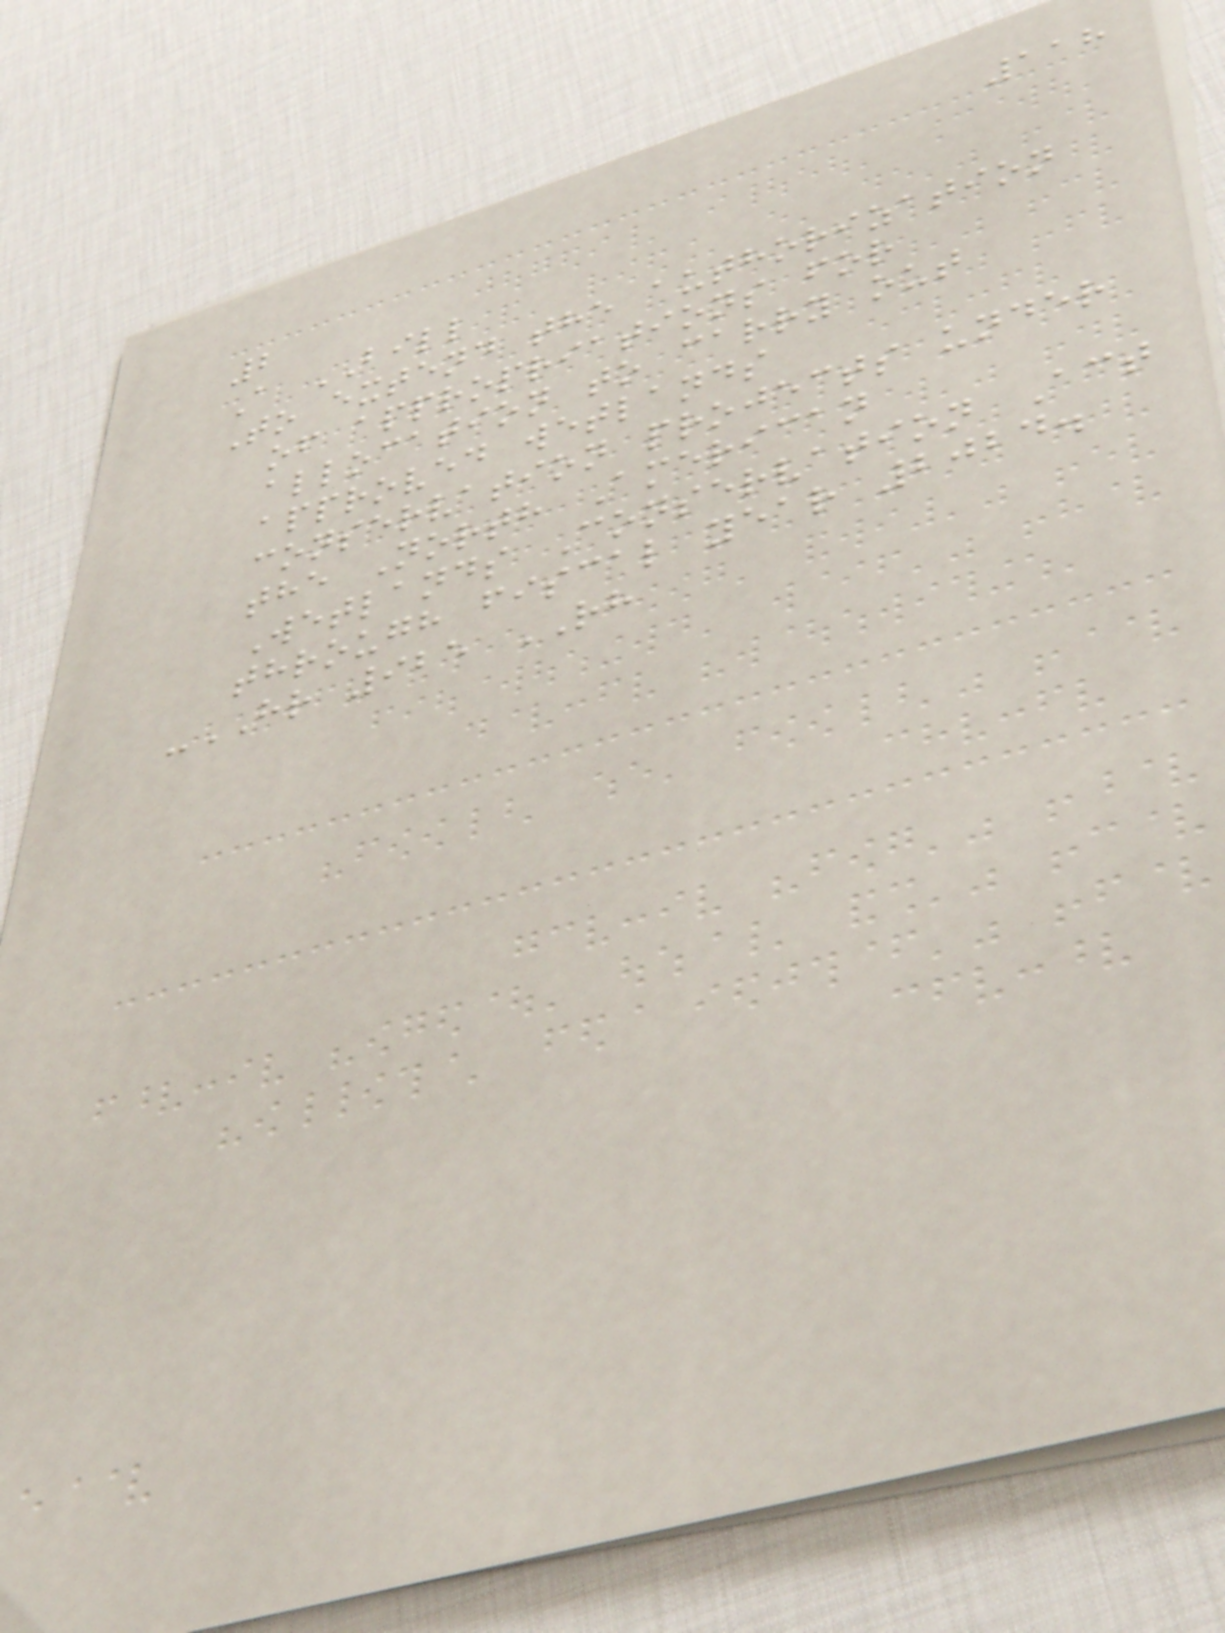118
2
A BILL
To extend the authorization
of appropriations for
allocation to carry out
approved wetlands
conservation projects under
the North American
Wetlands Conservation Act
through fiscal year 2024.
-HR 925 RH
